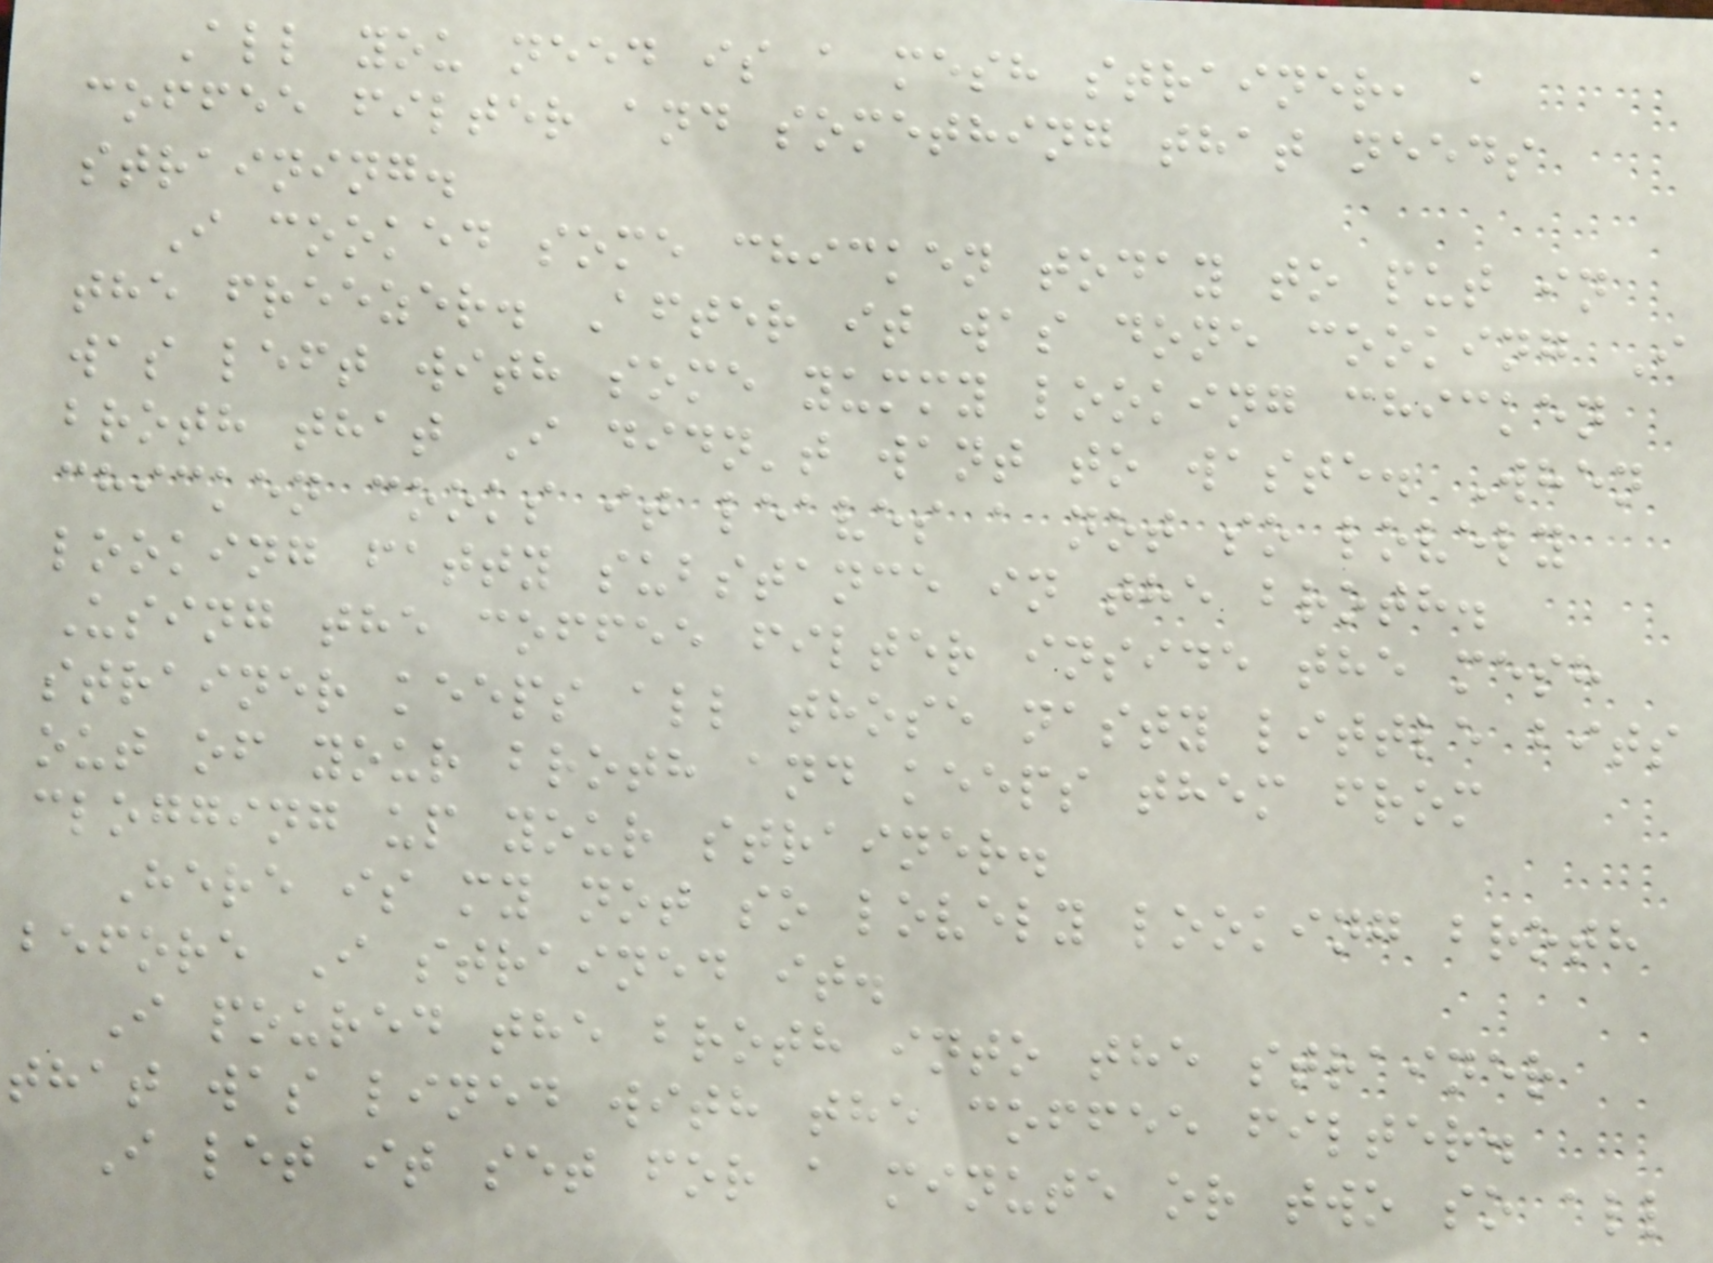All you need is a mesh strainer, a
coffee filter and something that needs
straining.
I cooked some chicken today to put in
the freezer. After it was done cooking I
was left with some yummy looking chicken
broth that I didn't want to waste. When
chicken cooks it leaves a not so lovely
looking fatty substance in the broth.
Using the coffee filter inside the mesh
strainer keeps all those nasty little bits
out of your broth and keeps them from
clogging up your strainer.
Here is my not so lovely looking broth
before I strained it.
I poured the broth into the strainer
that was lined with the coffee filter.
I let it set for a minute or two so all
